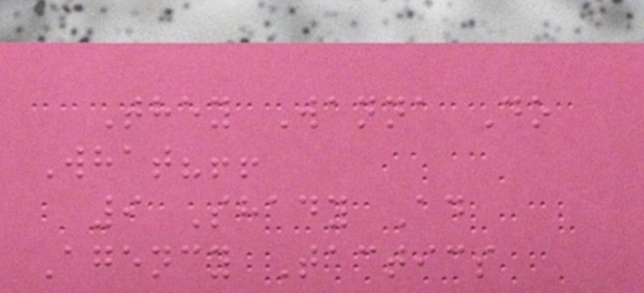They Wanna Do
What?!!
9 Shady Ad
Agency Tactics
